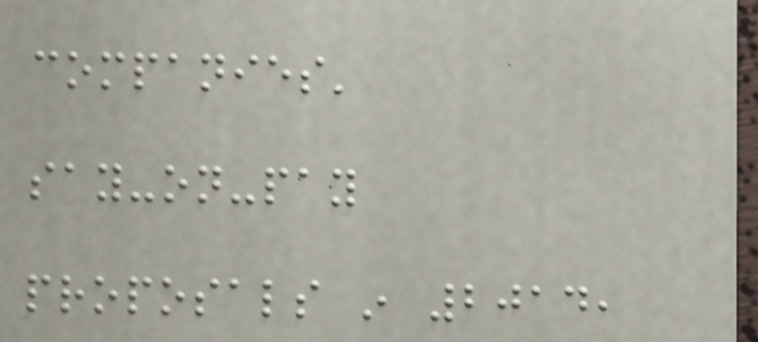companies'
say-on-pay
proposals in 2014,
